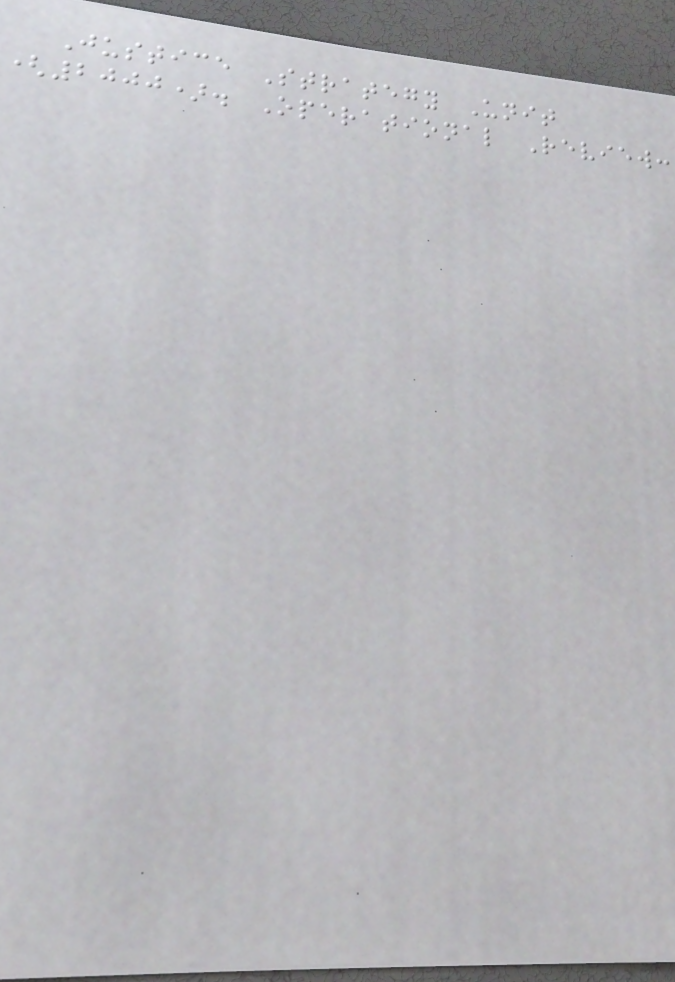Justice Strategy Unit
(2000). Operational Review:
